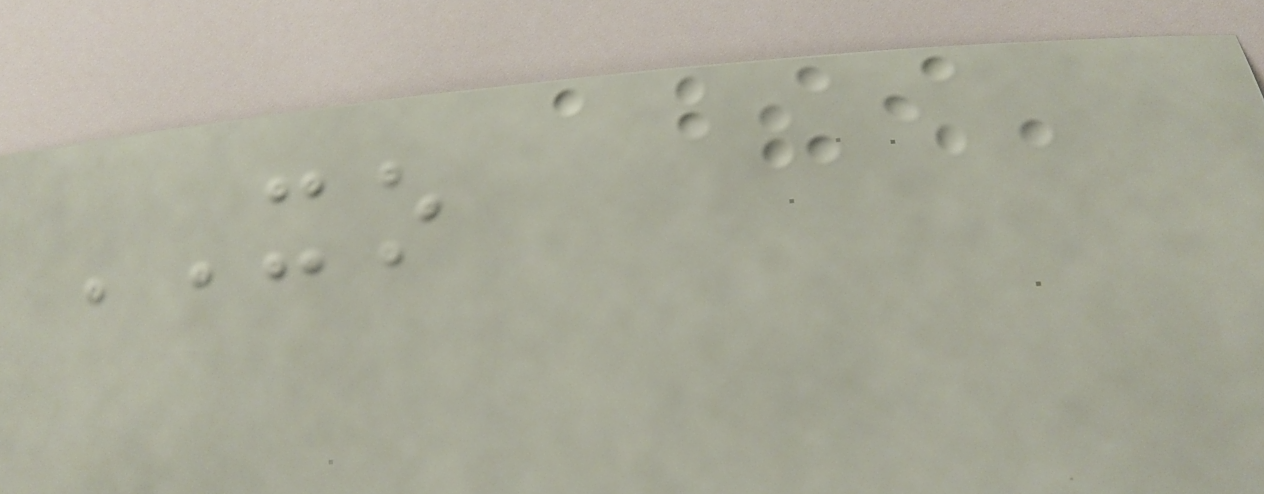XO
